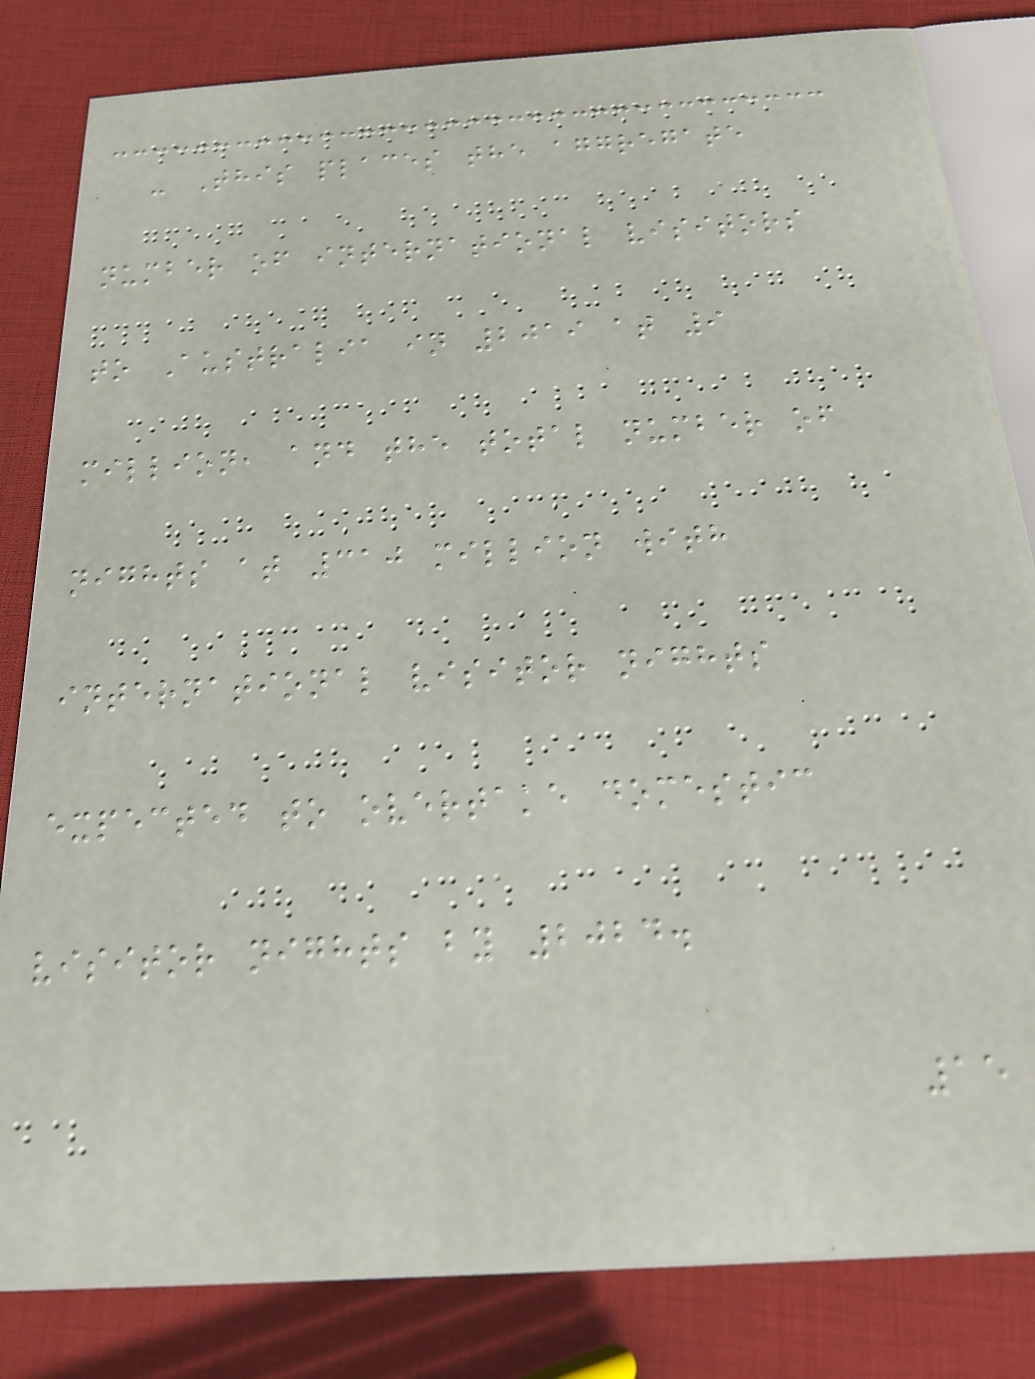- This places the aggregate
number of international visitors
to Australia in 2019 at 9
million, and the total number of
nights at 310 million with
international visitor nights
expected to overtake domestic
visitor nights by 2024.
15
